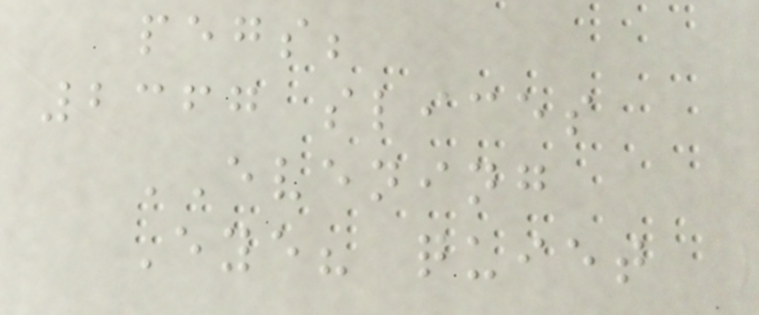pegs;
2367 slices
EVENING
Eye? quiet
